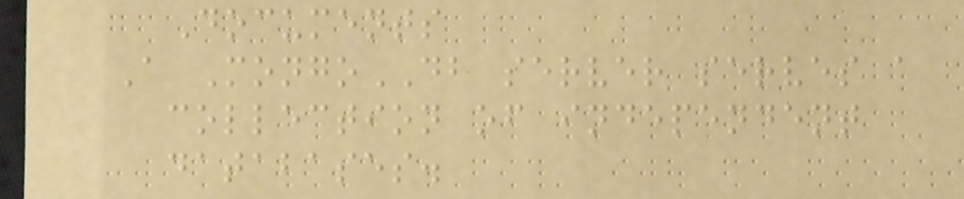Documents
A MongoDB server serves a
collection of independent
databases.
